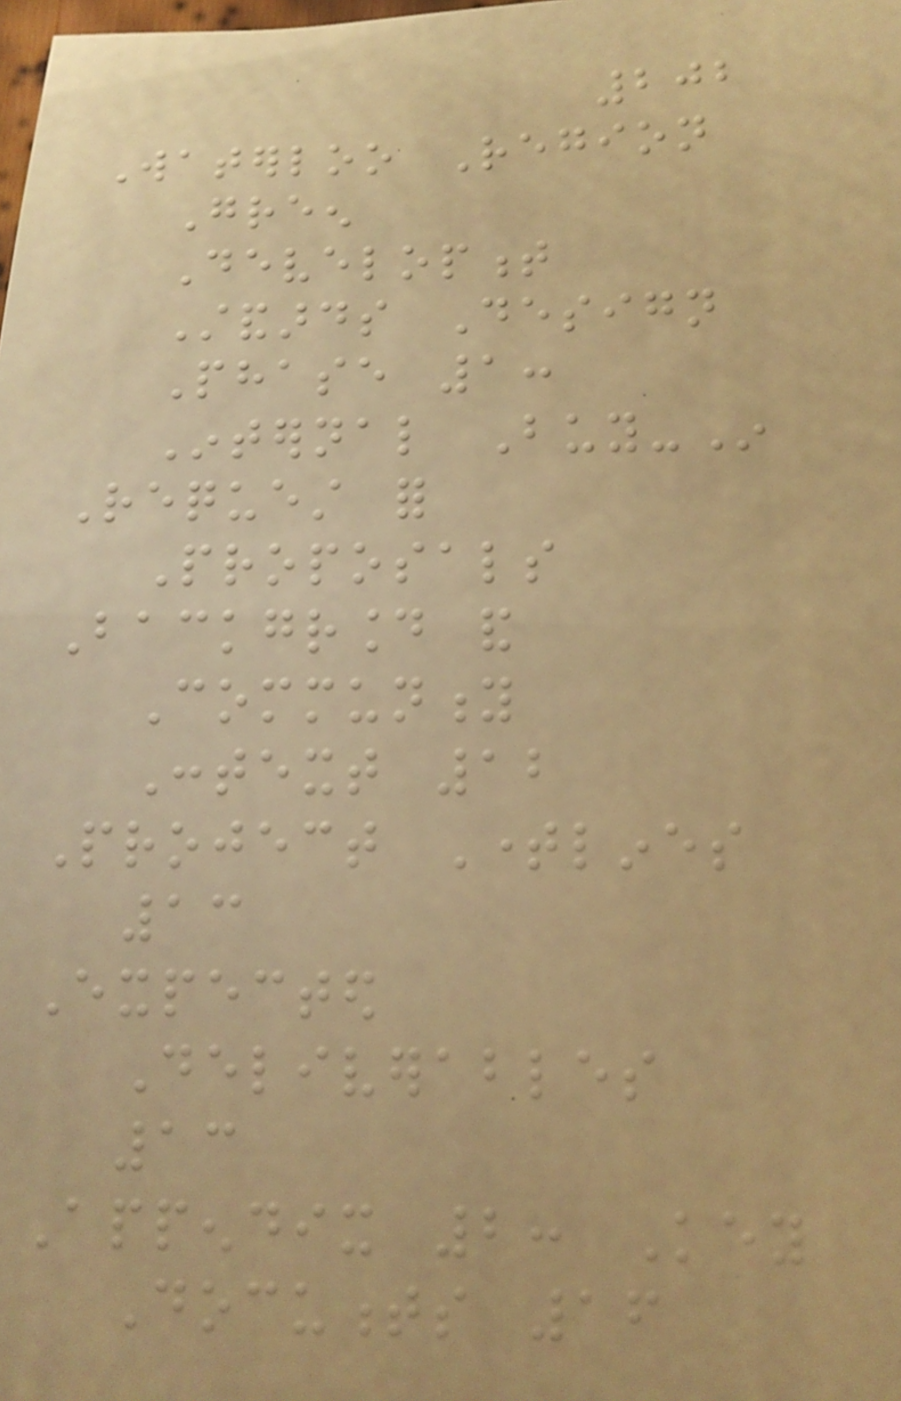202
Waterloo Region
Green
Development
Standards Design
Phase 1:
Internal Buy-In
Request for
Proposals
Background and
Community
Context 12
Project Timelines
13
Expected
Deliverables
13
Appendix 2: Key
Documents 16
